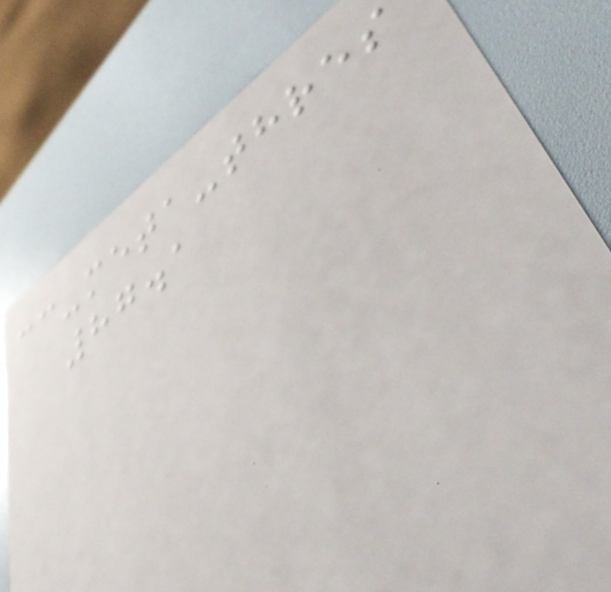cc-meta-thres
87.1
